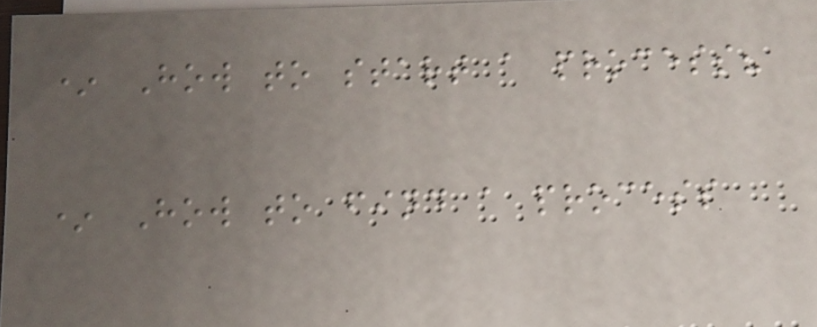* How to start a process?
* How to find a process
